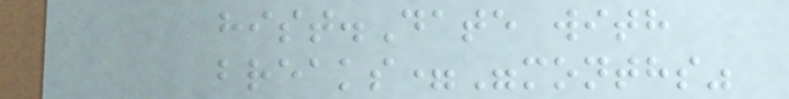hist.Date with
breaks="months"
